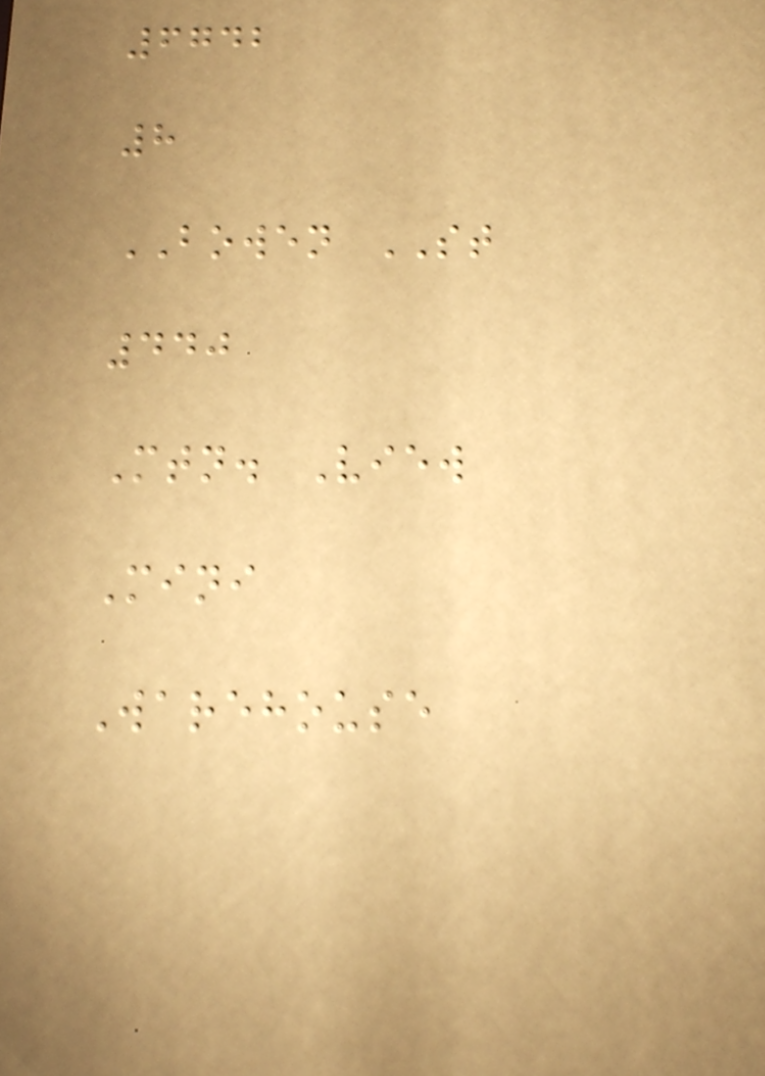6742
8
BOWEN ST
440
Mtn. View
Mini
Warehouse
